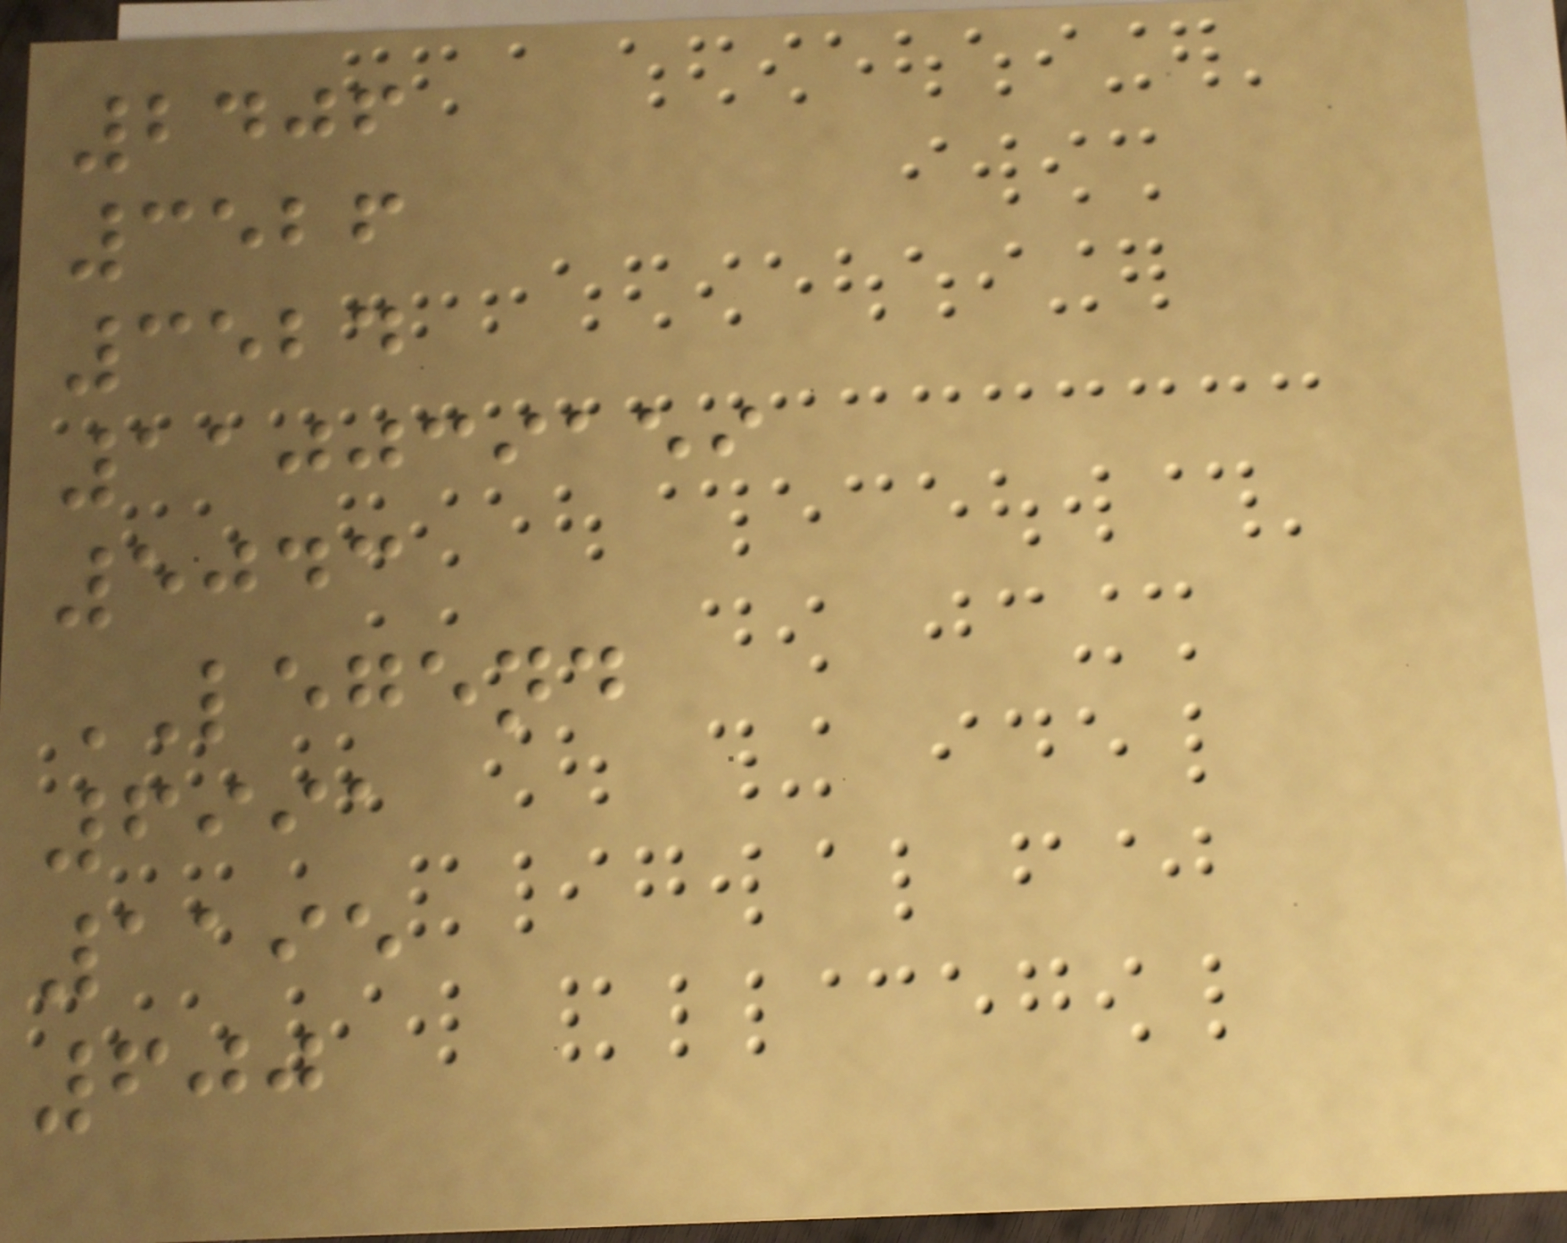2406
3526
3524
110039159
5043
LEGEND
6991
1195
600
